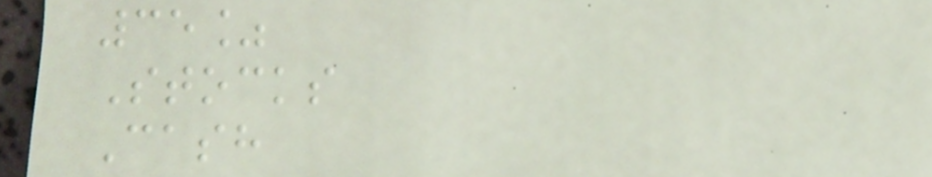35%
Stocks
Cash
